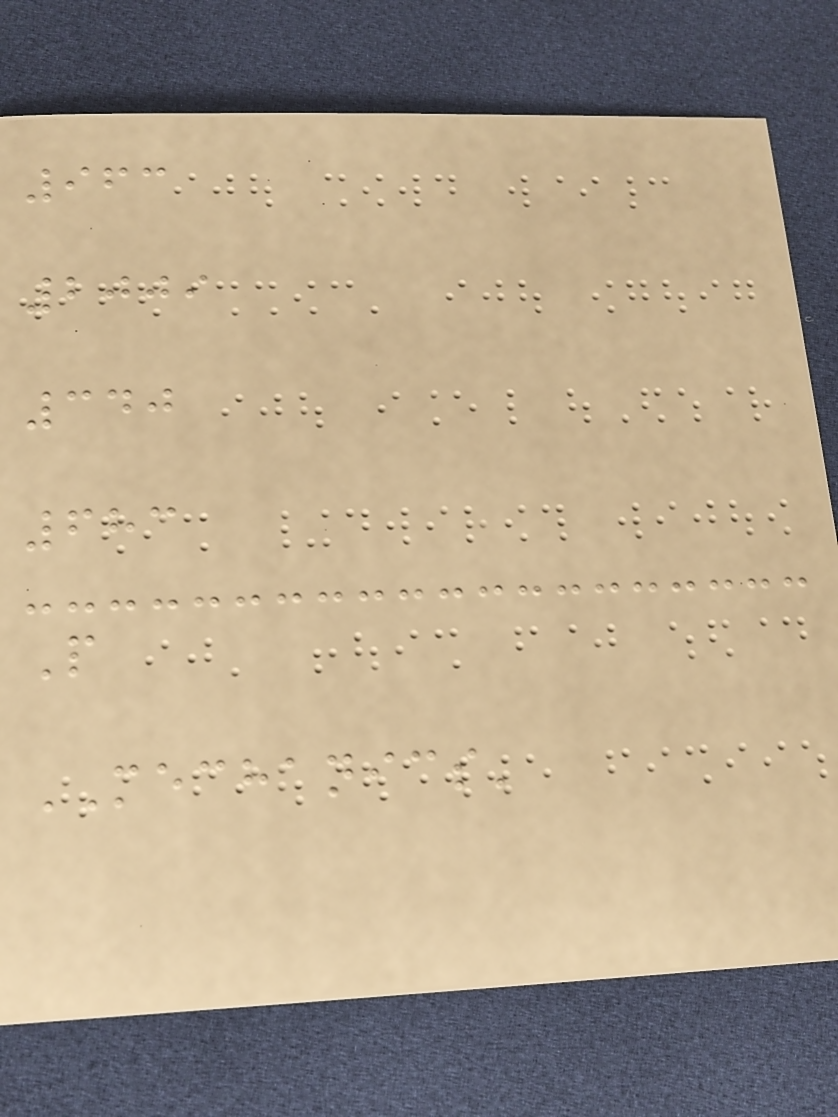963
2009
340
683
P
MECHANICS'
